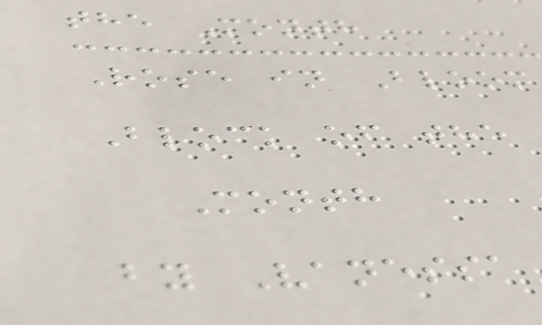the Month
Rose in Bloom
Block of the
Month
by Vanessa
